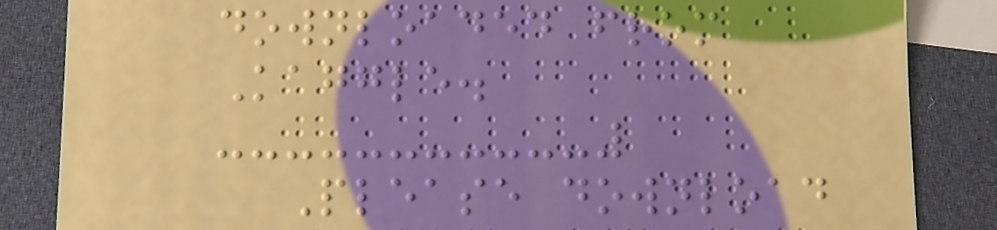downloaded from
Kaggle.
Please download
